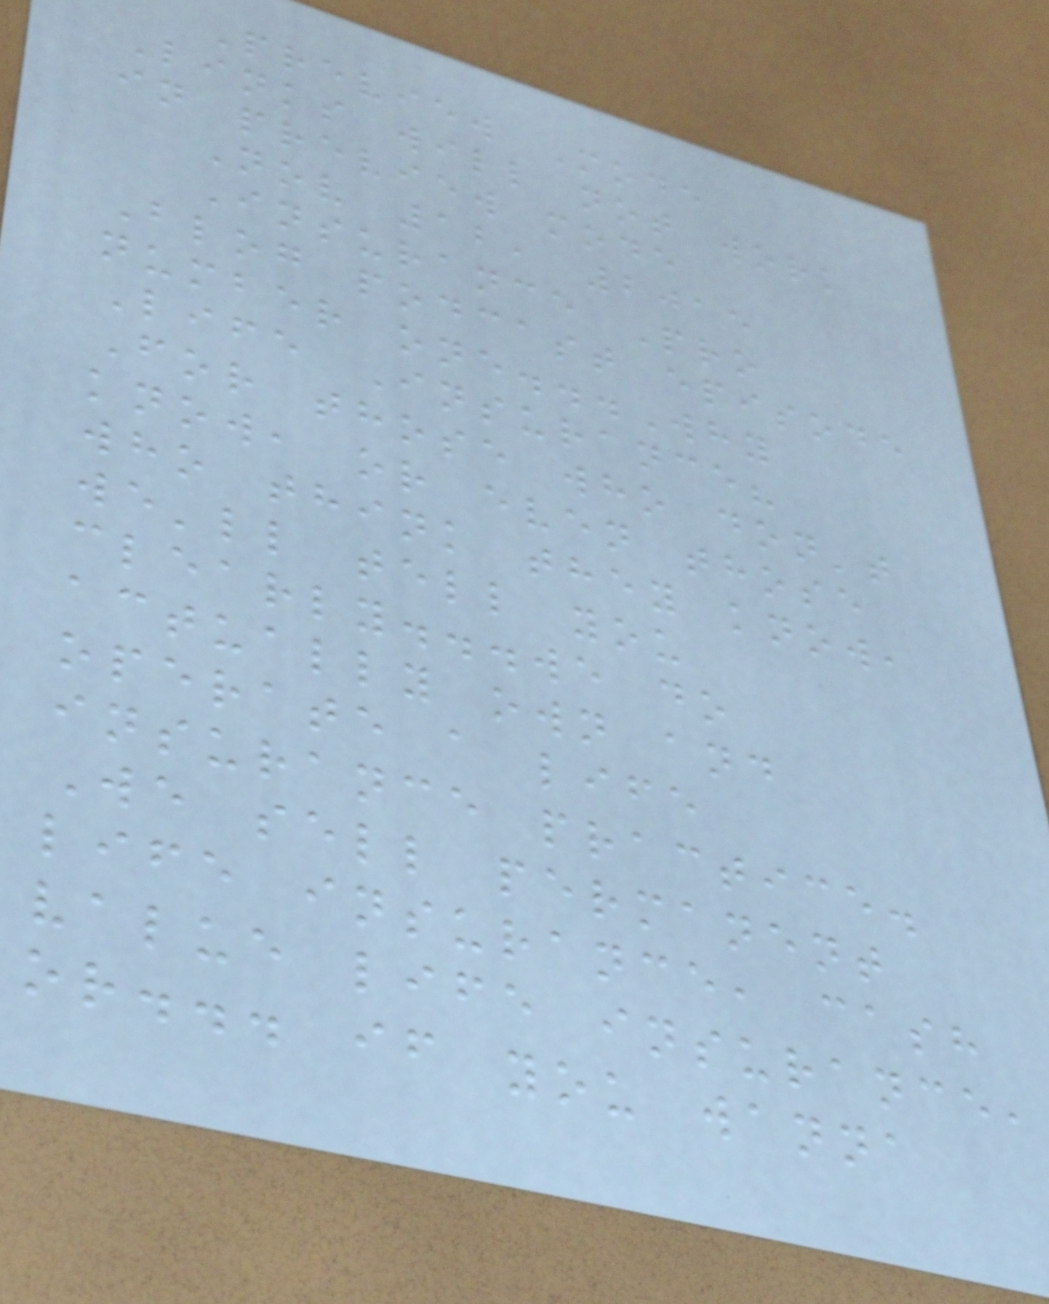Preview Mode
Links will not work
in preview mode
Nov 12, 2015
Insurance Pro
Blog podcast episode
number one...Why
Life Insurance?
For those who don't
know, or even those
who think they know,
we'll tell you
clearly...we do
actually own and
operate a life
insurance practice.
We sell permanent
life insurance, cash
value life insurance,
or... if you wanna
